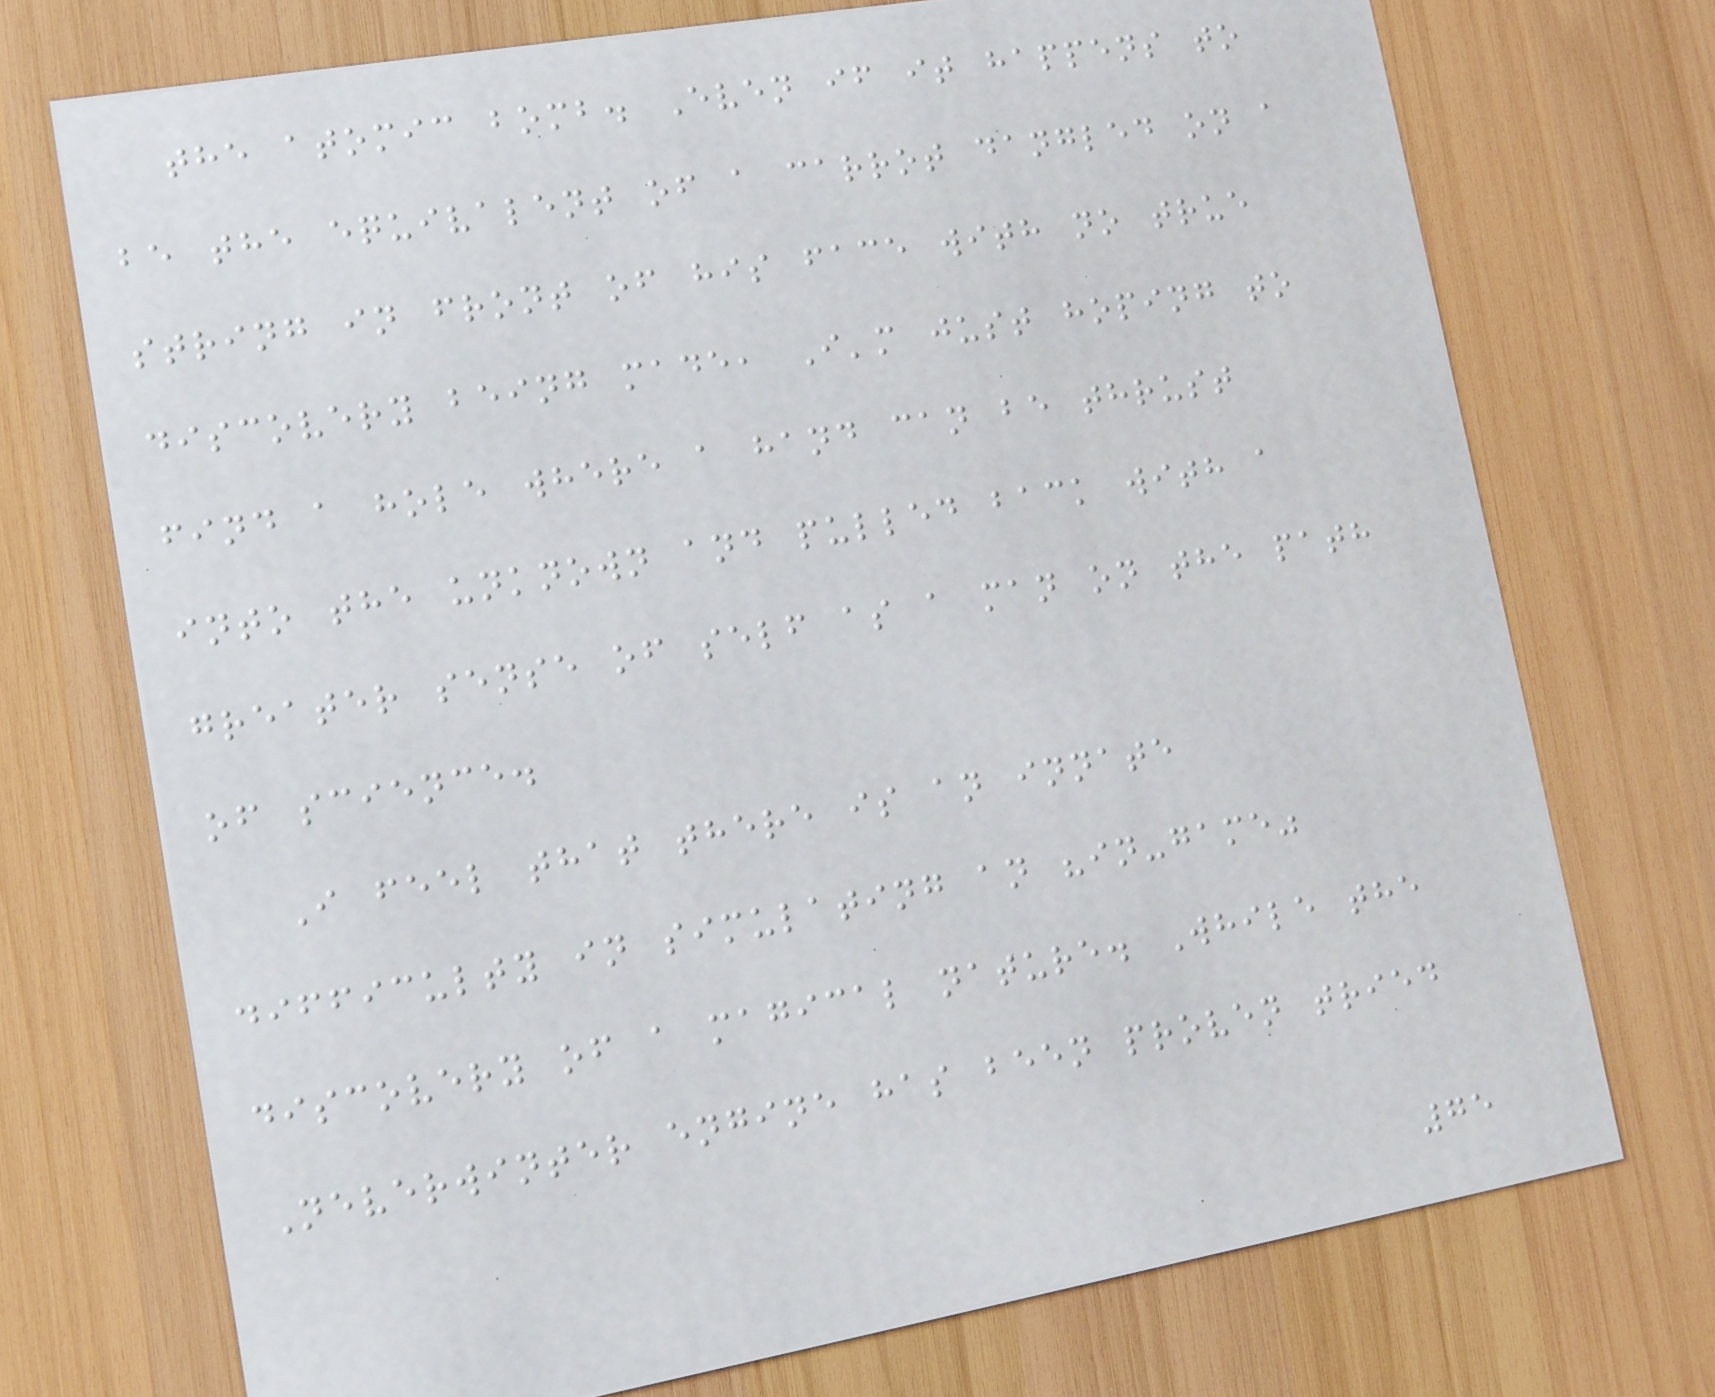the atomic bomb. Even if it happens to
be the equivalent of a carrot dangled on a
string in front of his face with no true
discovery being made, I'm just hoping to
find a hole where a hand can be thrust
into the unknown and pulled back with a
greater sense of self as a man on the path
of science.
I feel that there is an innate
difficulty in simulating an "in-game"
discovery of a magical nature. While the
Neverwinter engine has been proven tried
75
